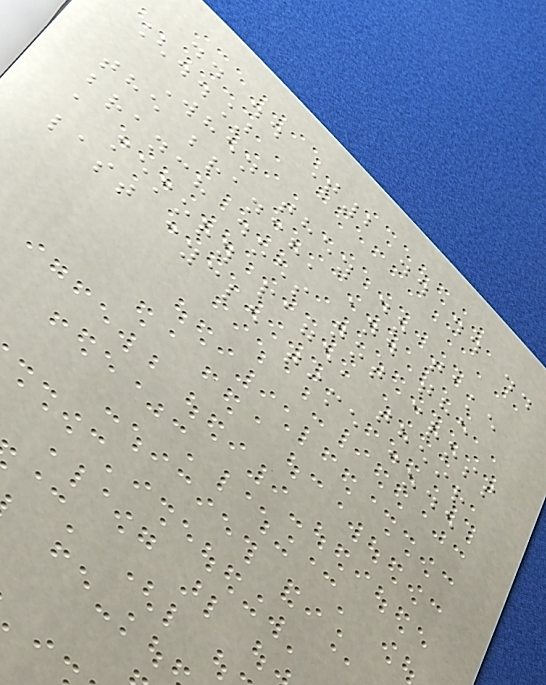.. .. T2 .. .. ..
[..]
When they do take
the branch, and the
branch does not cross
a memory page, their
last cycle time code
